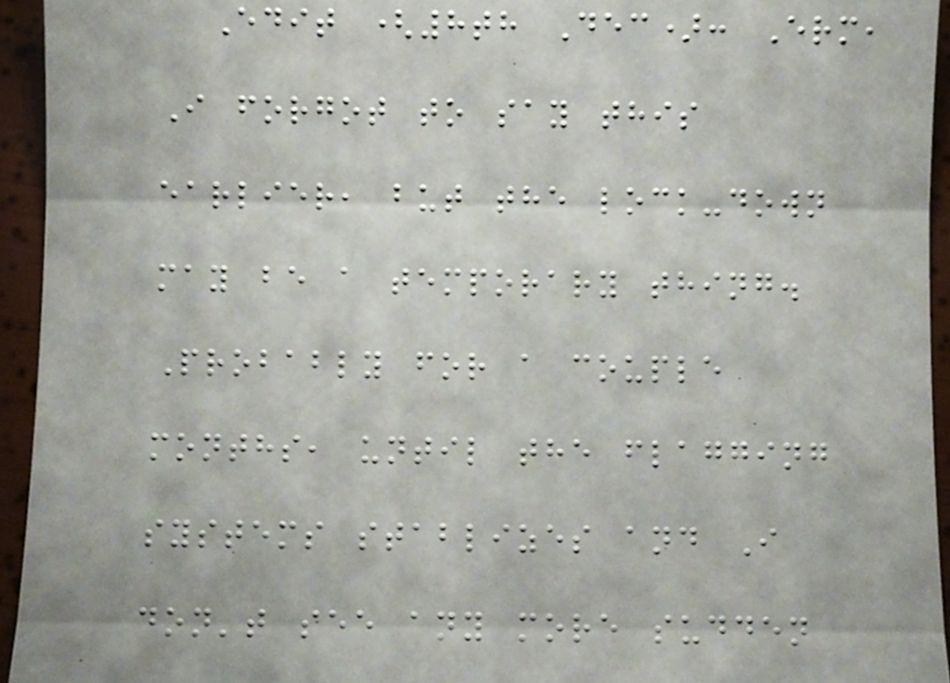Edit (8th Dec): Erm,
I forgot to say this
earlier, but the lock-down
may be a temporary thing.
Probably for a couple
months, until the flagging
systems stablizes and I
don't see any more sudden
